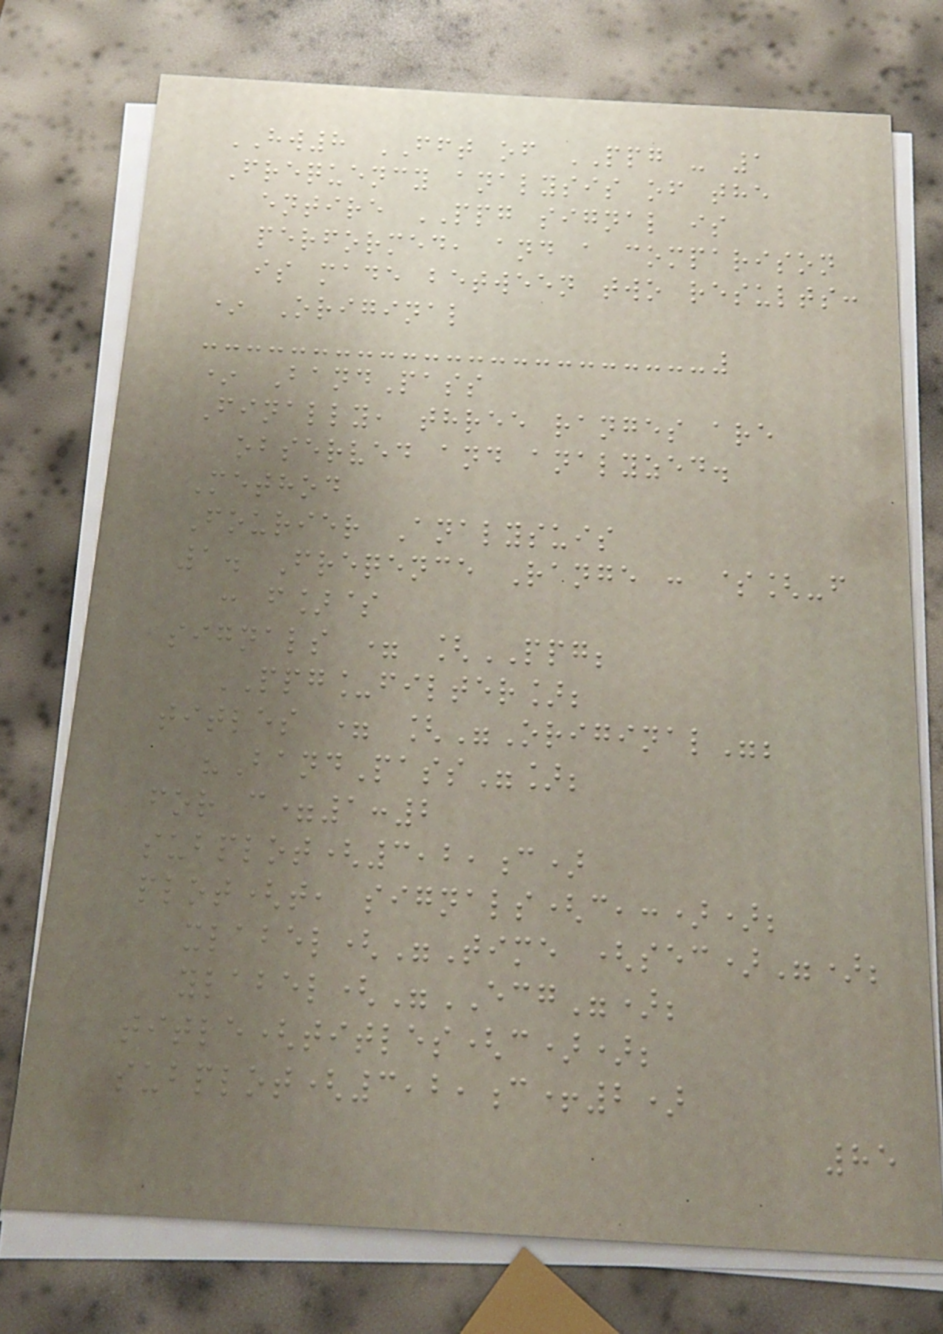HW8 FFT of PPG - 1
Frequency analysis of the
entire PPG signal is
performed, and a comparison
is made between two results:
* Original
* BandPass
Finally, three ranges are
observed and analyzed.
Method
Fourier Analysuis
1. Freqence Range : $[-f
: f]$
signals = [PPG;
PPG_filter];
titles = ["Original";
"BandPass"];
for c=1:2
subplot(3,2,c)
plot(t, signals(c,:));
xlabel("Time (sec)");
ylabel("ECG");
title(titles(c));
subplot(3,2,c+2)
85
